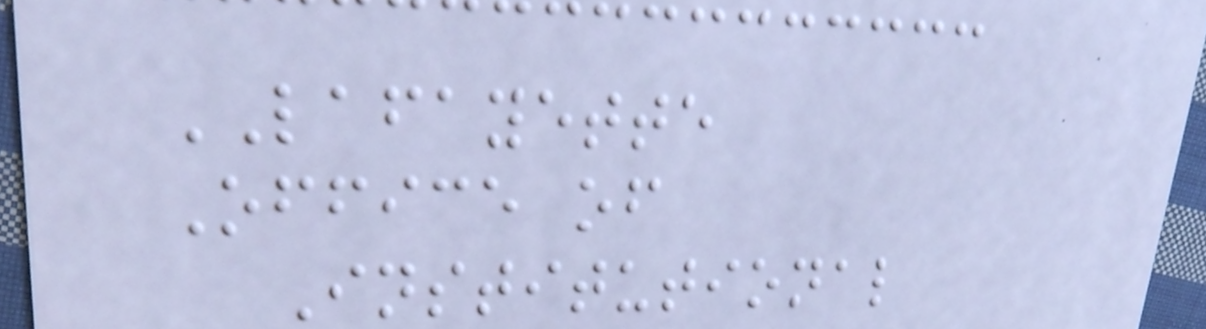LAFAYETTE
Office of
Institutional
